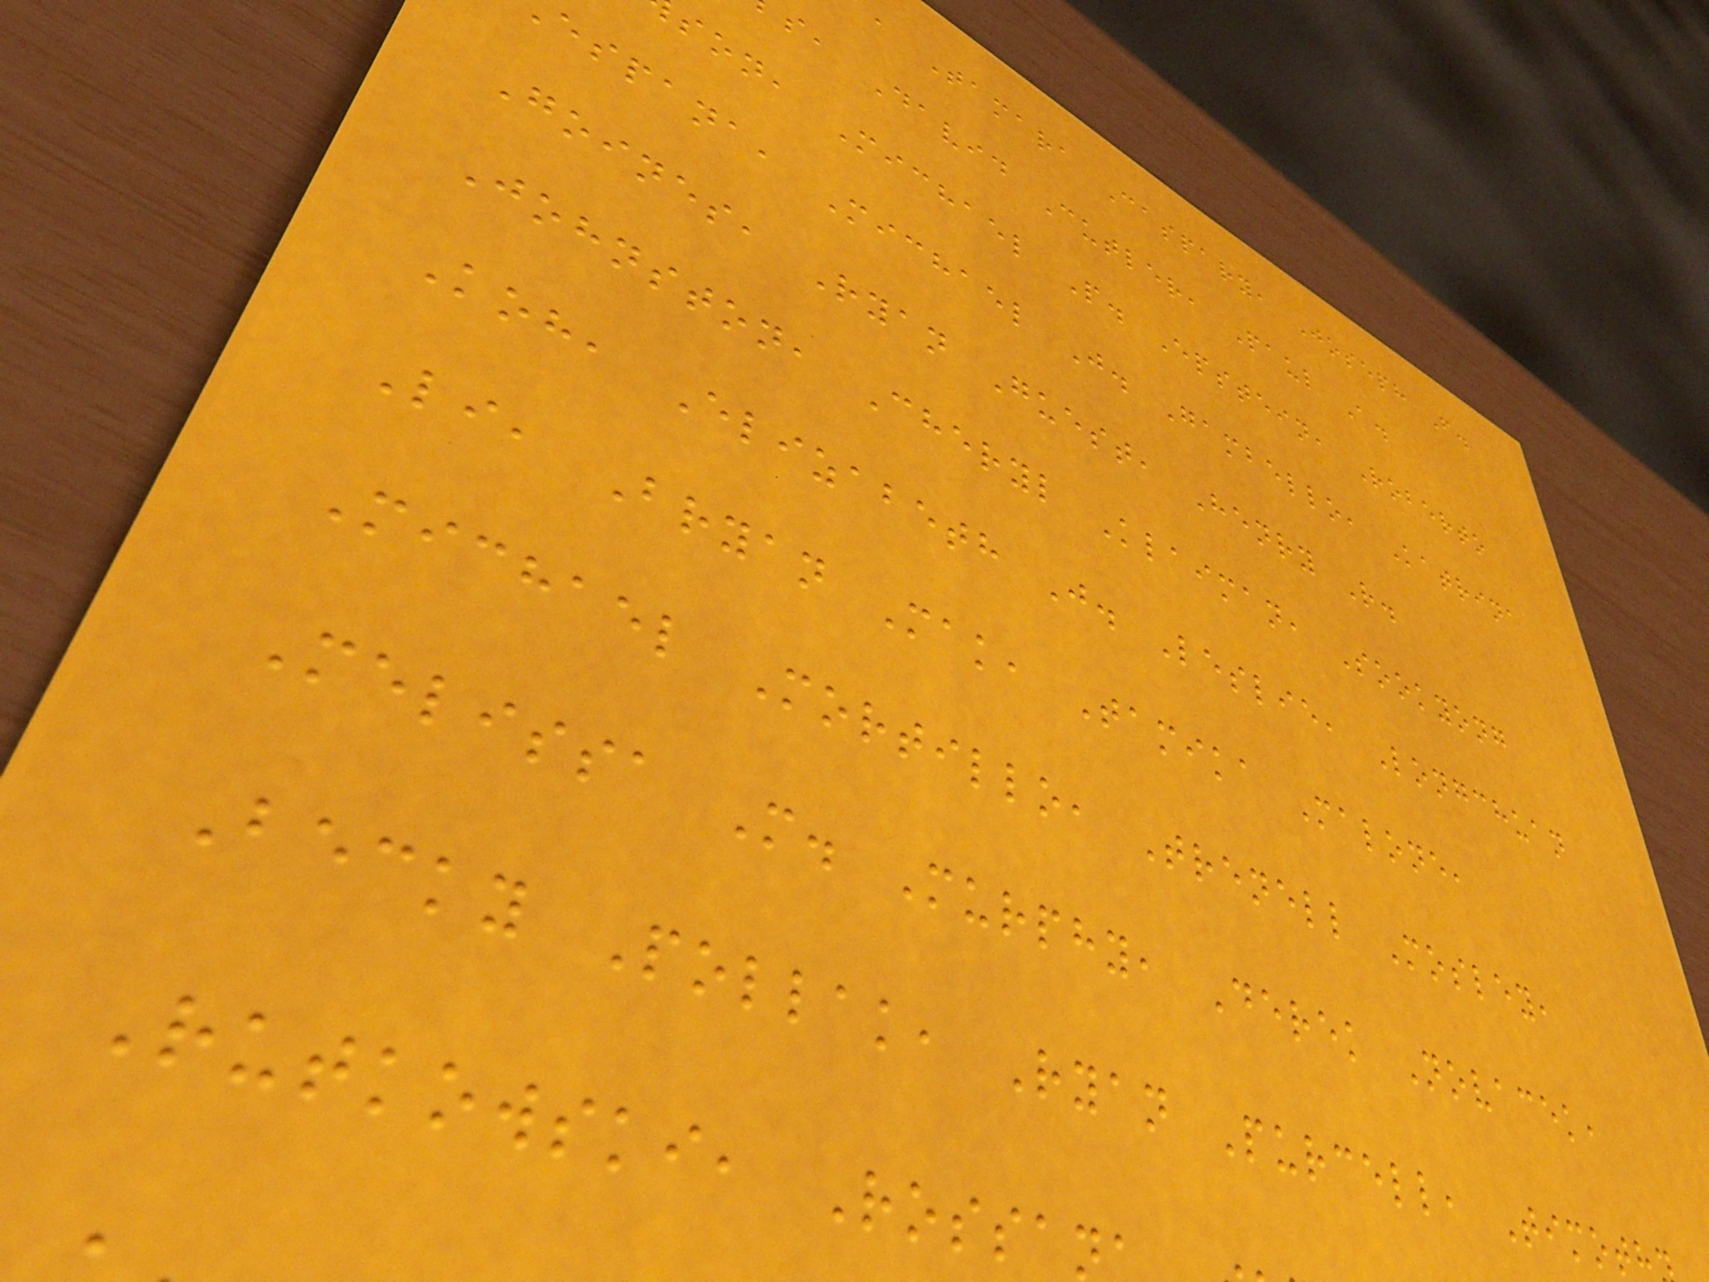, Tamara Caspary, Joseph F.
s, David Cutler, Paul A.
son, Michael P. Epstein, Roberto
espana, Michael J. Gambello, Katrina
Goines, Ryan Guest, Henry R.
Johnston, Cheryl Klaiman, Sookyong
Koh, Elizabeth J. Leslie, Longchuan
Li, Bryan Mak, Tamika Malone,
Michael Mortillo, Trenell Mosley,
Melissa M. Murphy, Derek Novacek,
Becky Pollak, Ryan Purcell, Timot
Rutkowski, Rossa
